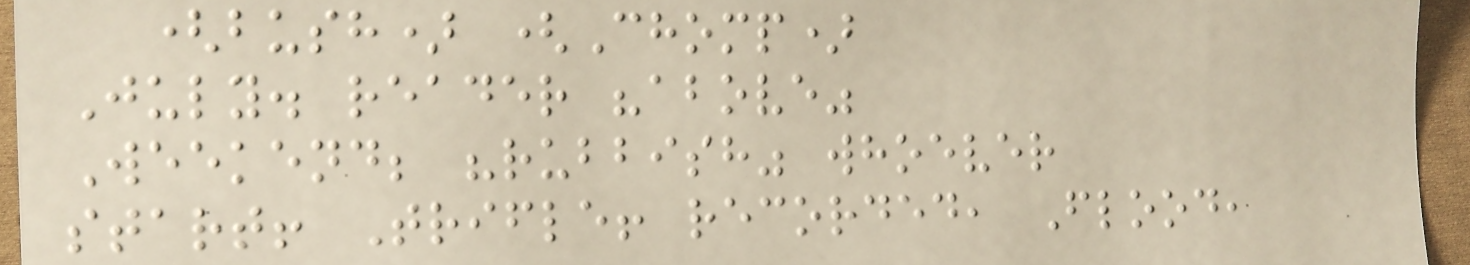(bush) (Chomp)
July. reader "above"
Weekend; "rubbish" whoever
start! Trifle! recorded, Flood,
